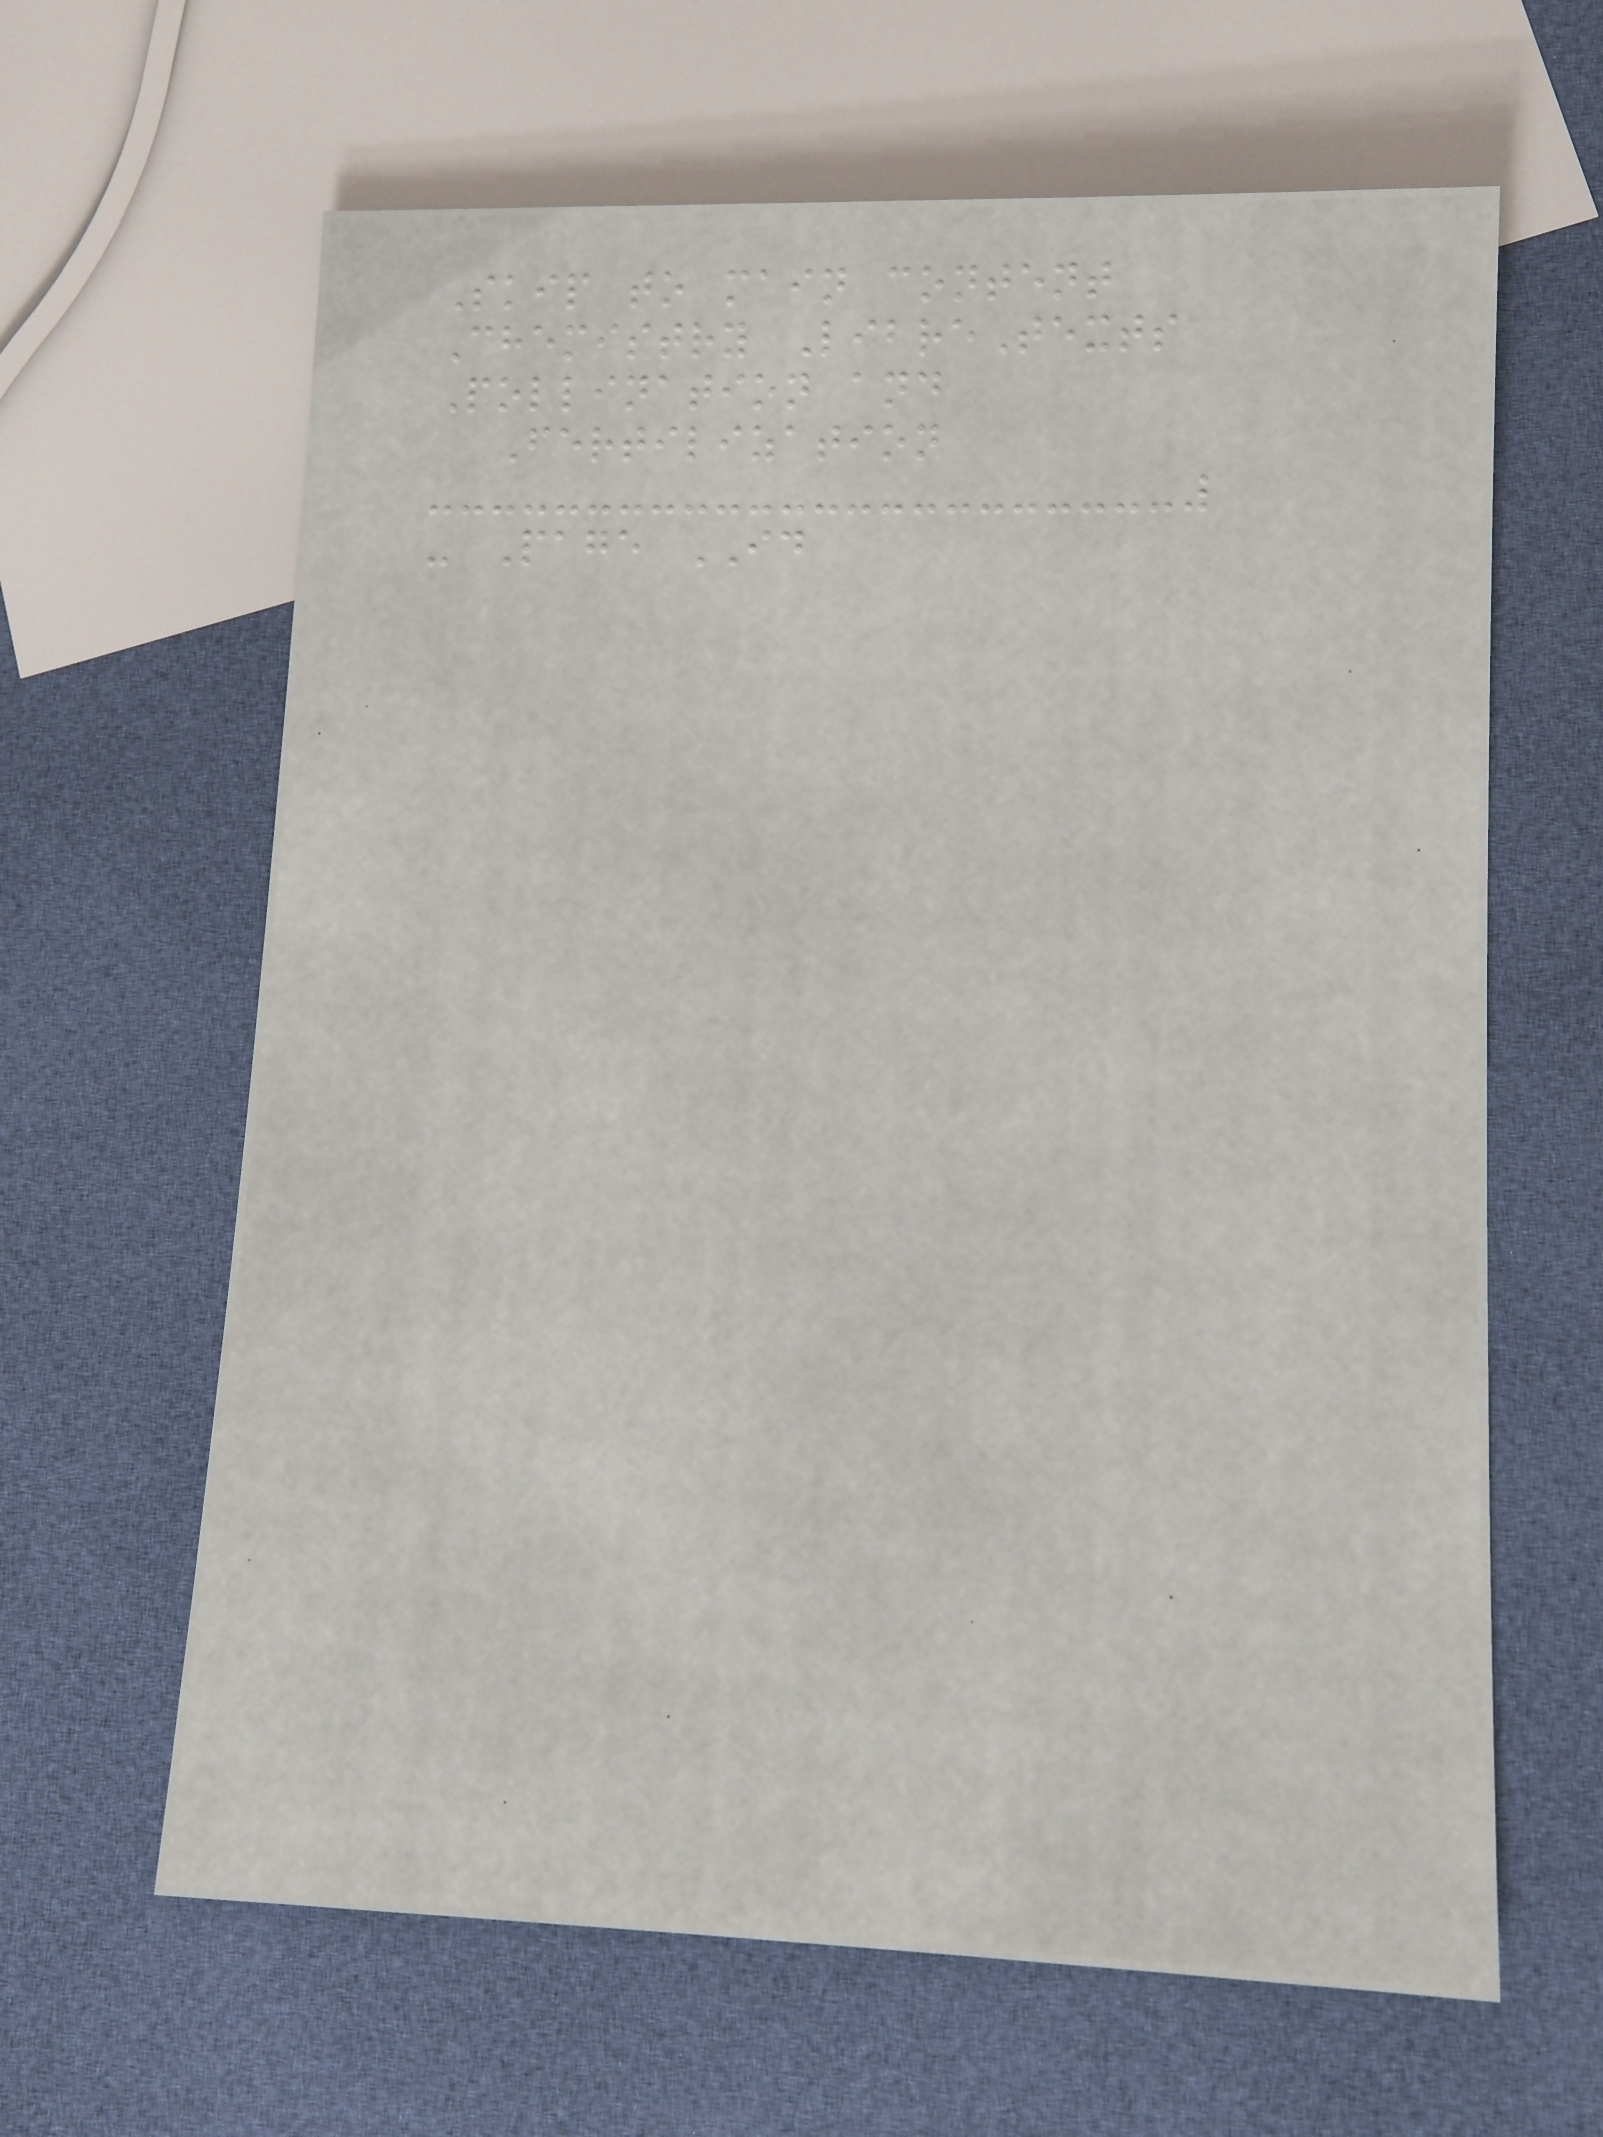Skip to main content
Chemistry LibreTexts
Pollination and
Fertilization
- Page ID
